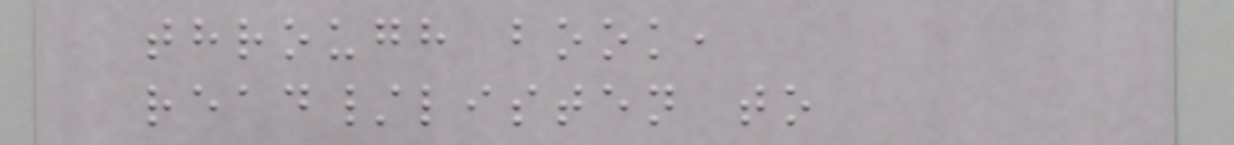through book,
read/listen to
